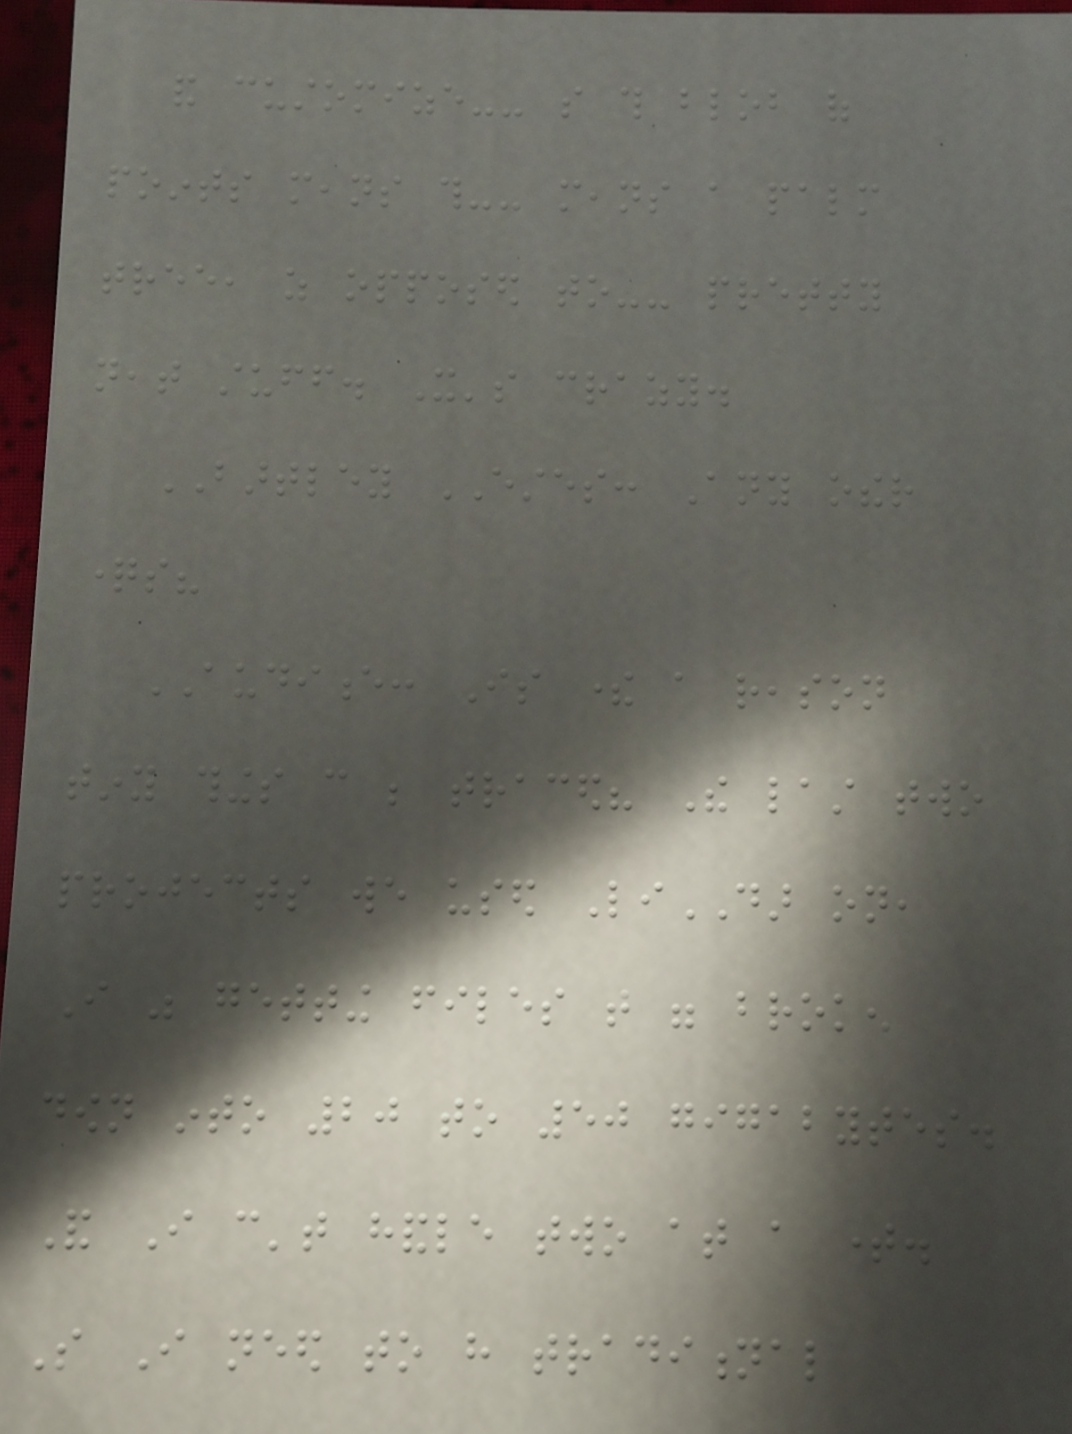and customize-- so this blob of
points means this-- means a palm
tree, as opposed to-- pretty
neat stuff. It's crazy.
BARTLEY ESTES: Any other
questions?
AUDIENCE: Is there a reason
tiny things can be traced? The last two
projects we used LiDAR on,
I was getting files that were broken
down into 20 to 50 gigabytes.
And I can't handle two at a time.
So I need to have traditional
